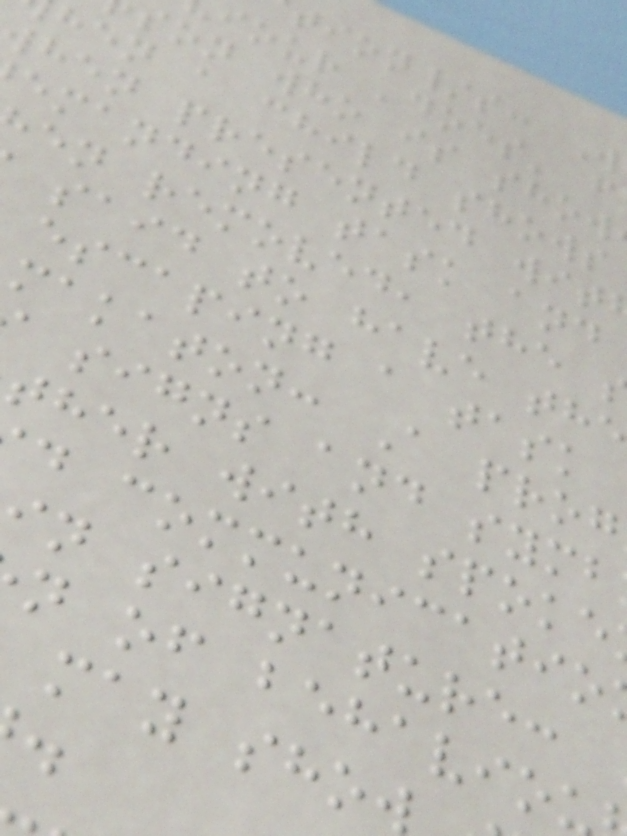tion/s: W
iour 'does' f
son who is show
hen a child shows
hen presented wit
emanding task and
en removed, the
said to have the
escaping a task
makaton: A prog
signs and symb
ther with spoke
d communicatio
in signature:
n of behavio
